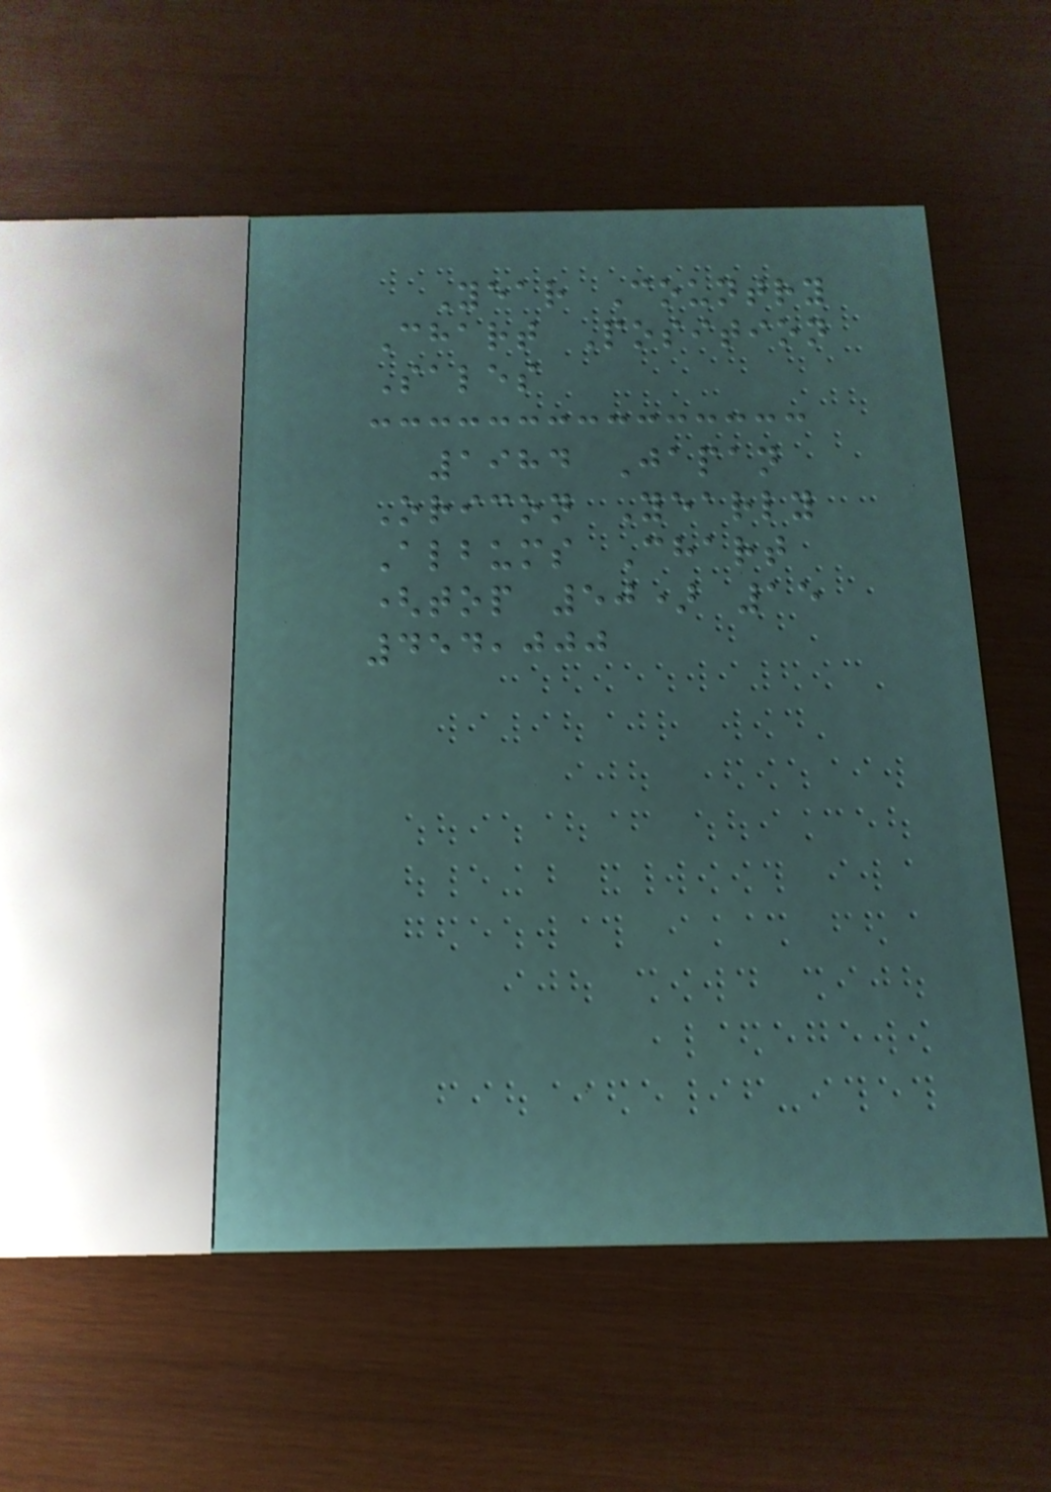Year Country
Chart Position
Sales
1984 Japan
Oricon Yearly
Albums Chart
(top 50) 15
454,000
